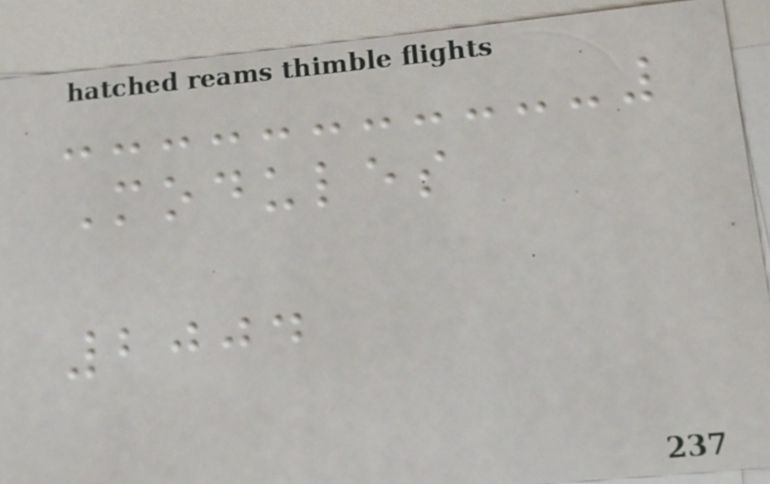Modules
2004
